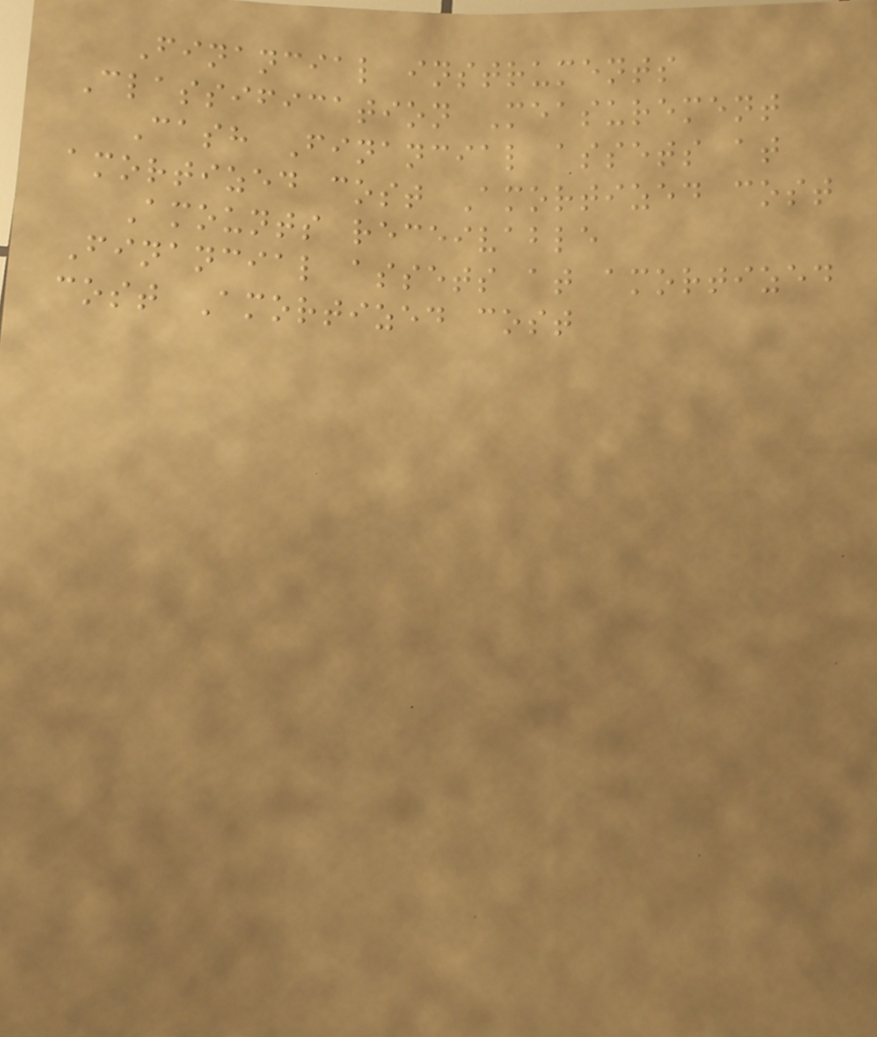Financial instruments
Classification Measurement
Cash Financial assets at
amortized cost Amortized cost
Amounts receivable
Financial assets at amortized
cost Amortized cost
